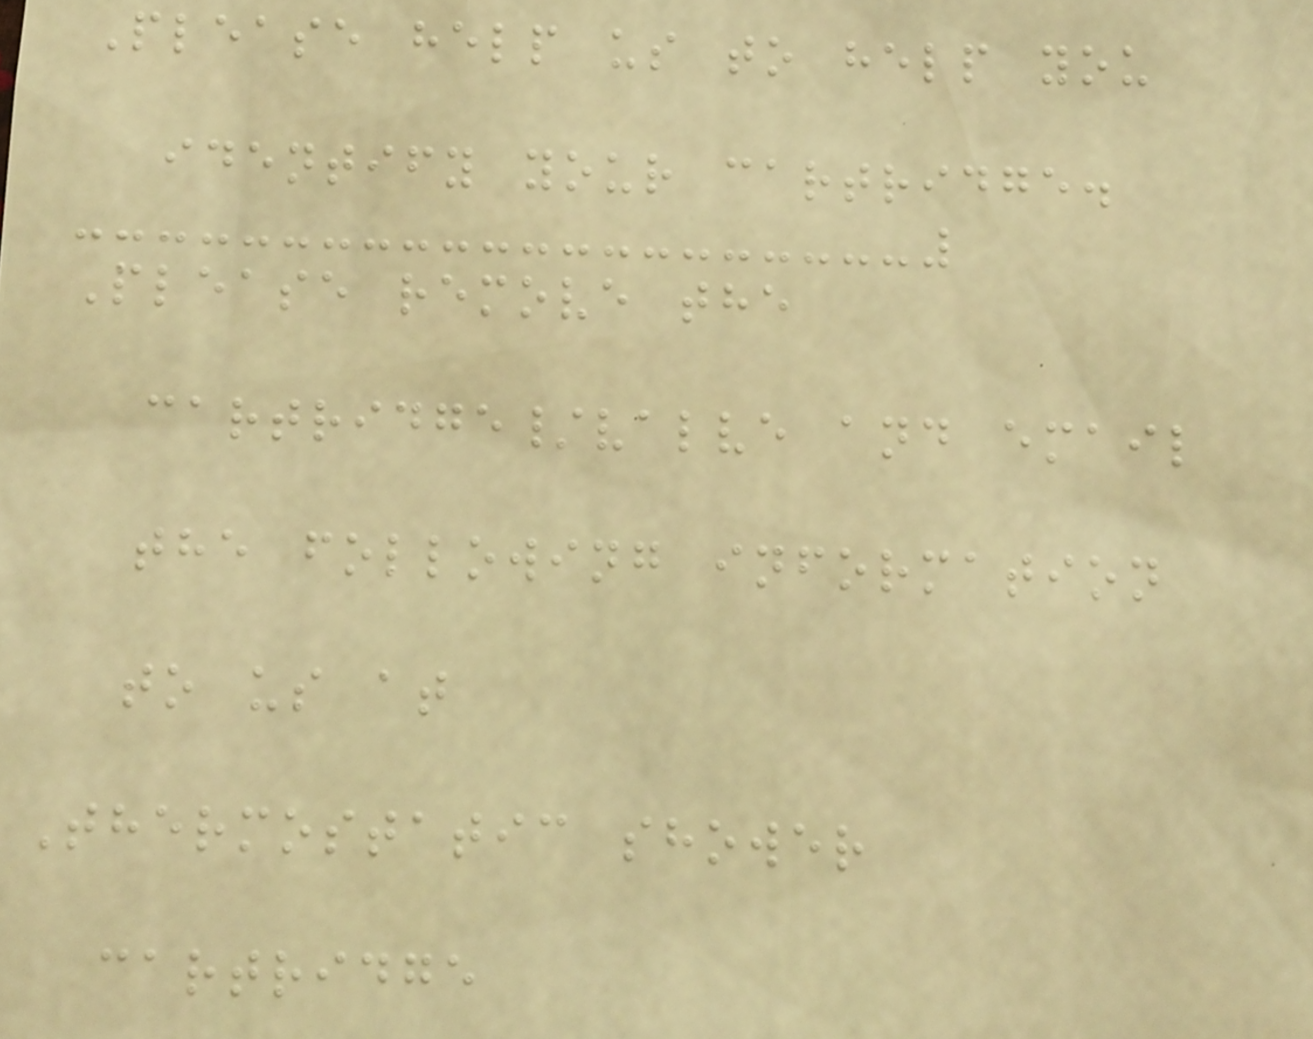Please help us to help you
identify your cartridge.
Please remove the
cartridge/valve and email
the following information
to us at
Thermostatic shower
cartridge
